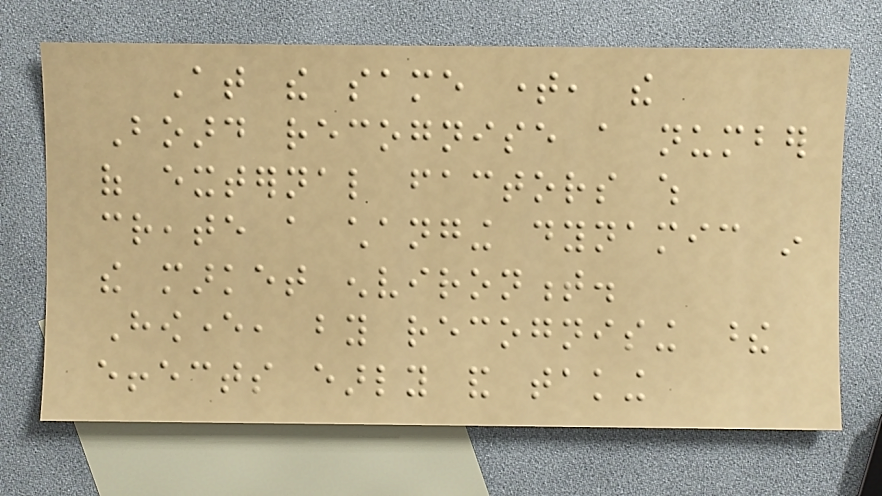At the same time, the
Board recognise a number
of external factors which
create a changing dynamic in
the market environment.
However, by recognising these
effects early and taking
